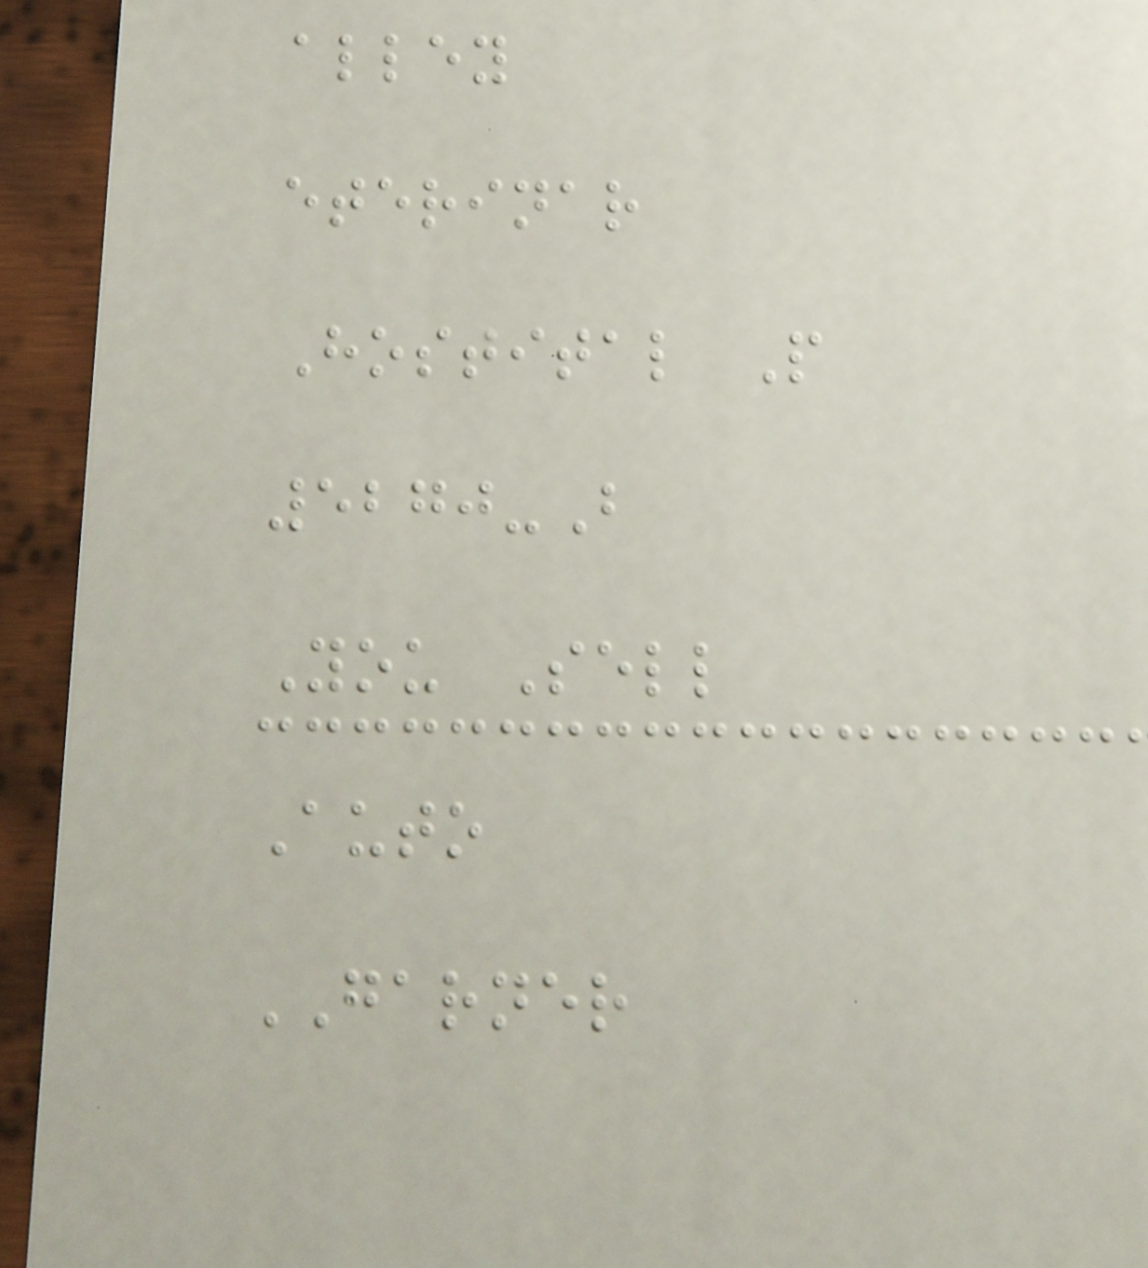alley
eterinar
Hostital P
5270-B
You Sell
Auto
GARNER
